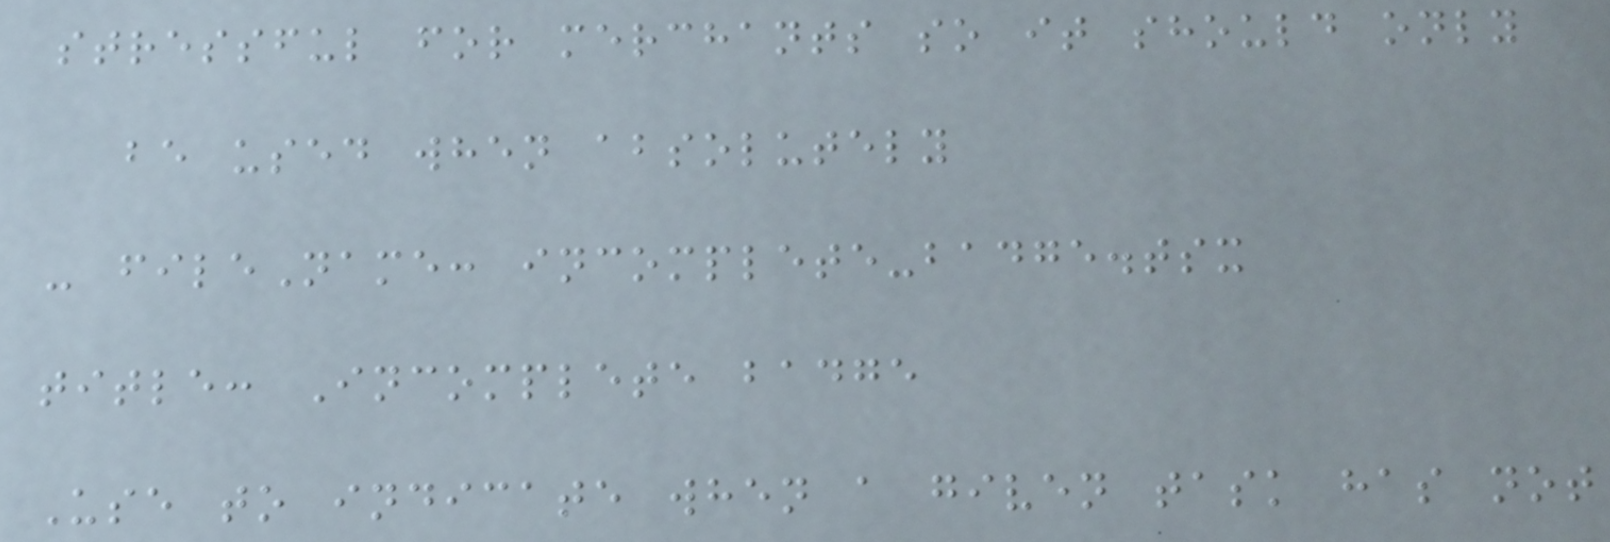stressful for merchants so it should only
be used when absolutely
- fileName: incomplete-badge.tsx
title: Incomplete badge
Use to indicate when a given task has not
